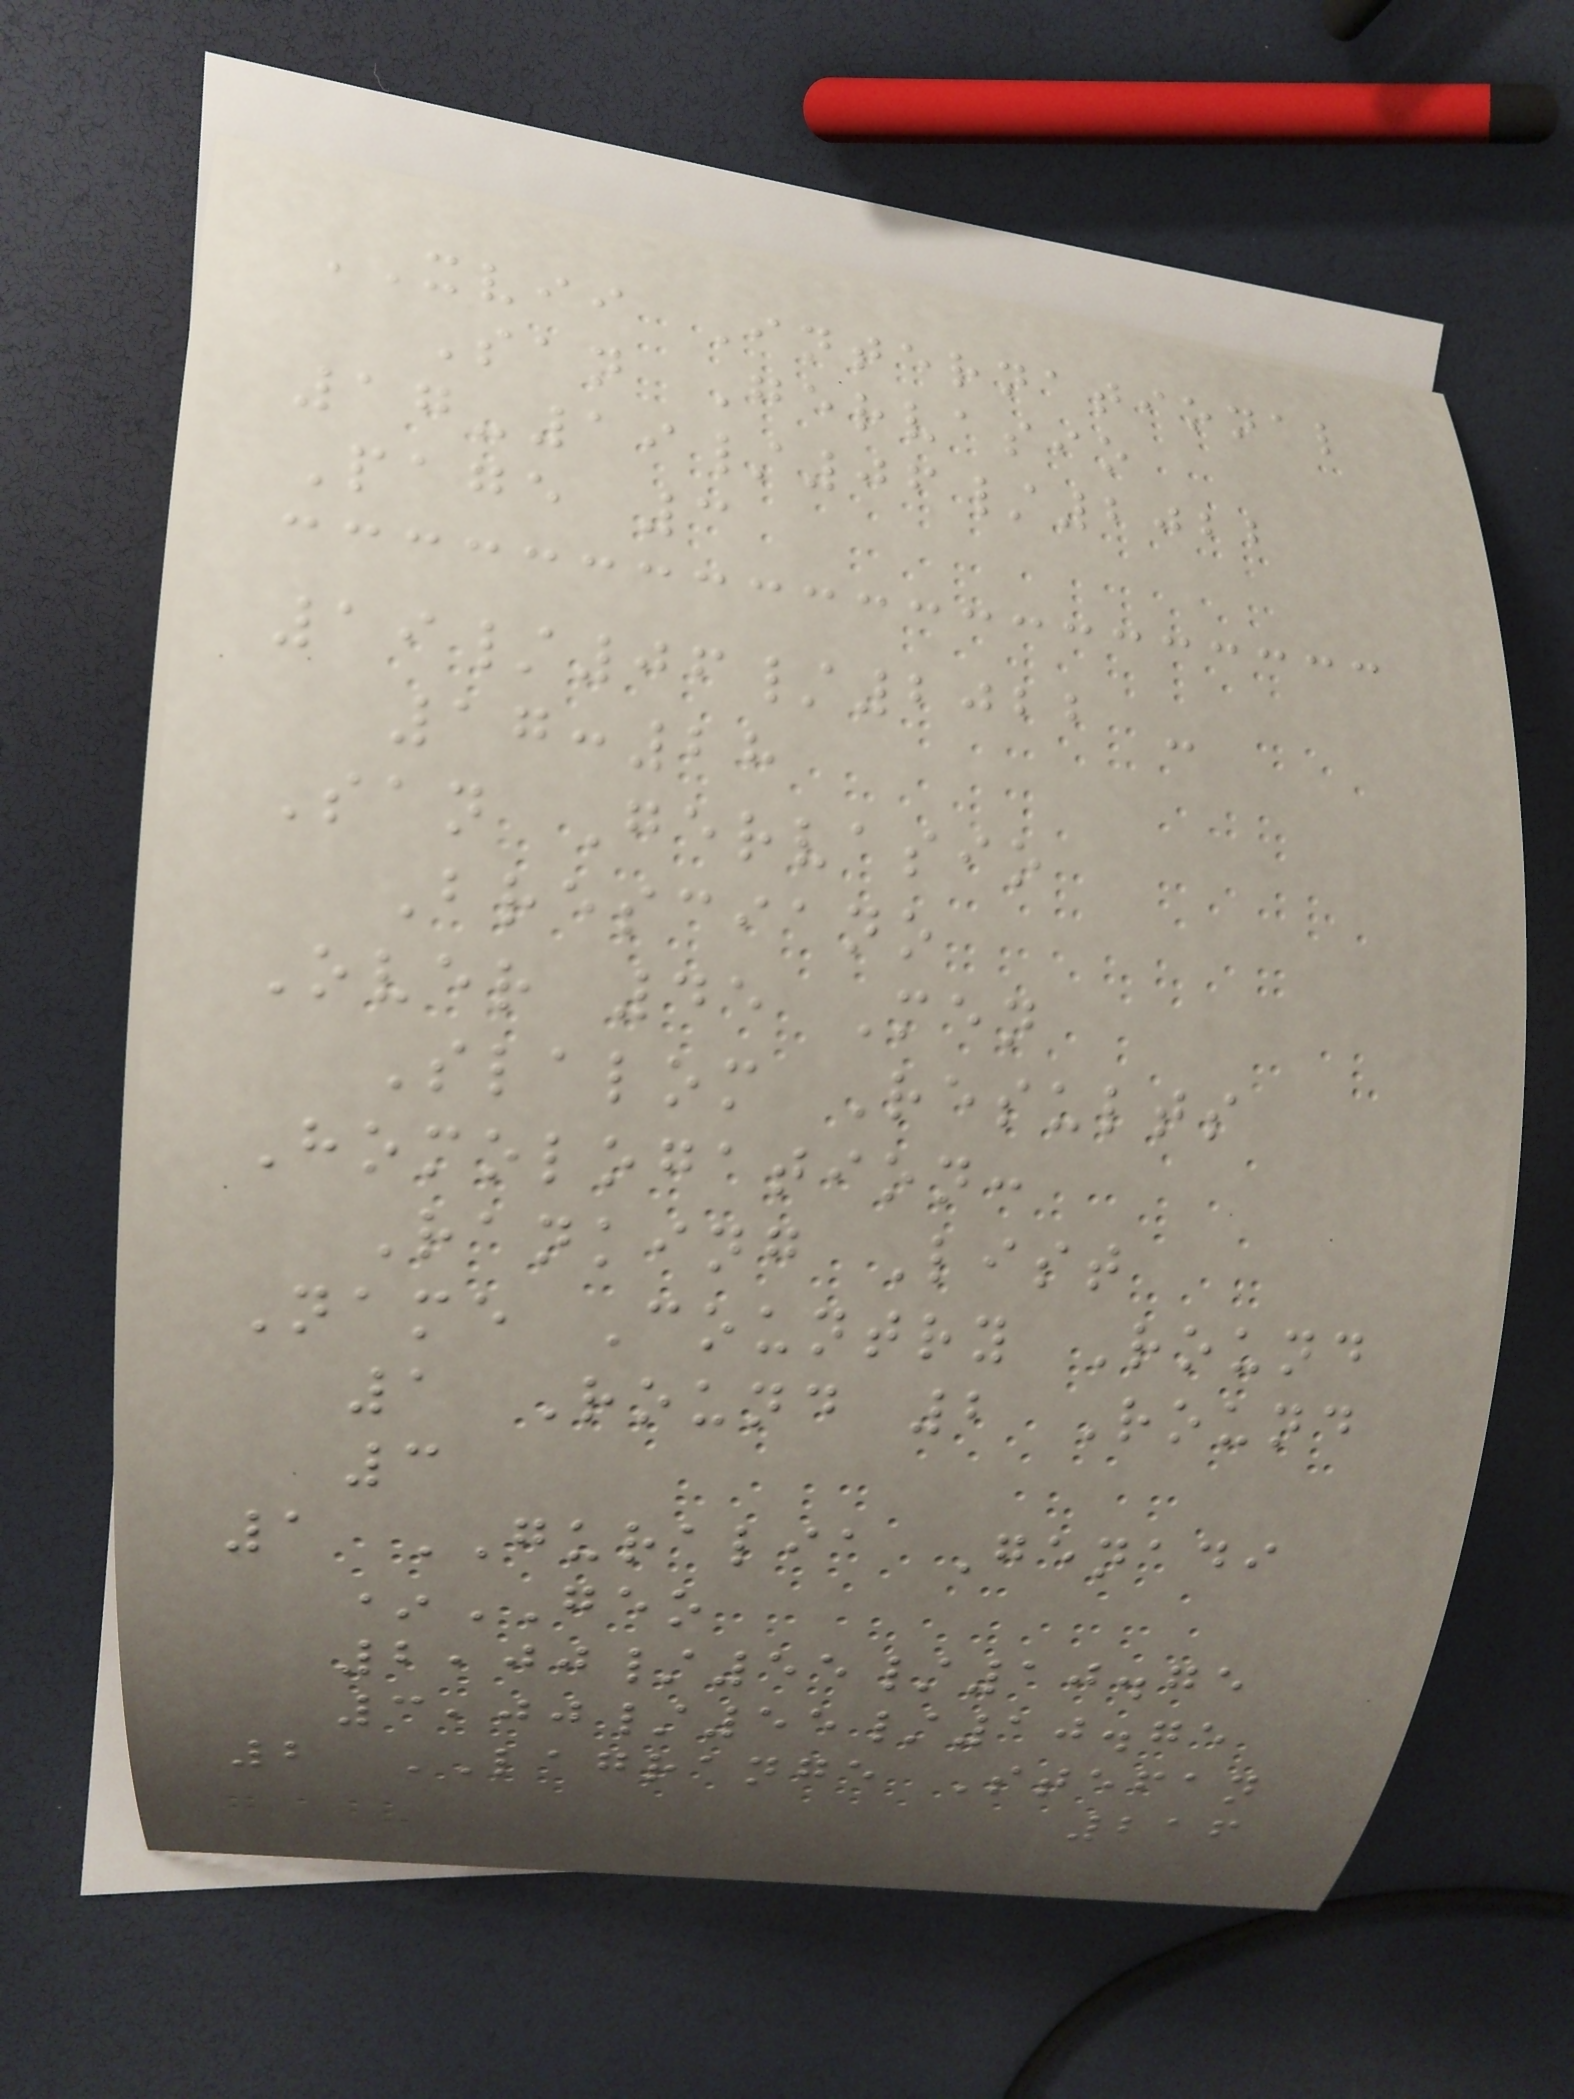XVII International
San Gervasio
17-19/06/2022
Page 3
19/06/2022 -
17:28
San Gervasio
Bresciano
Over 45 Men
Slalom Results
Homologation:
Ranking List
Name Country Round
1 Round 2 Round
3
1 GURALIA Genadi
*GEO
2,00/55/10.75
3,00/55/10.75
2 LAGRANGE Stefan
216
